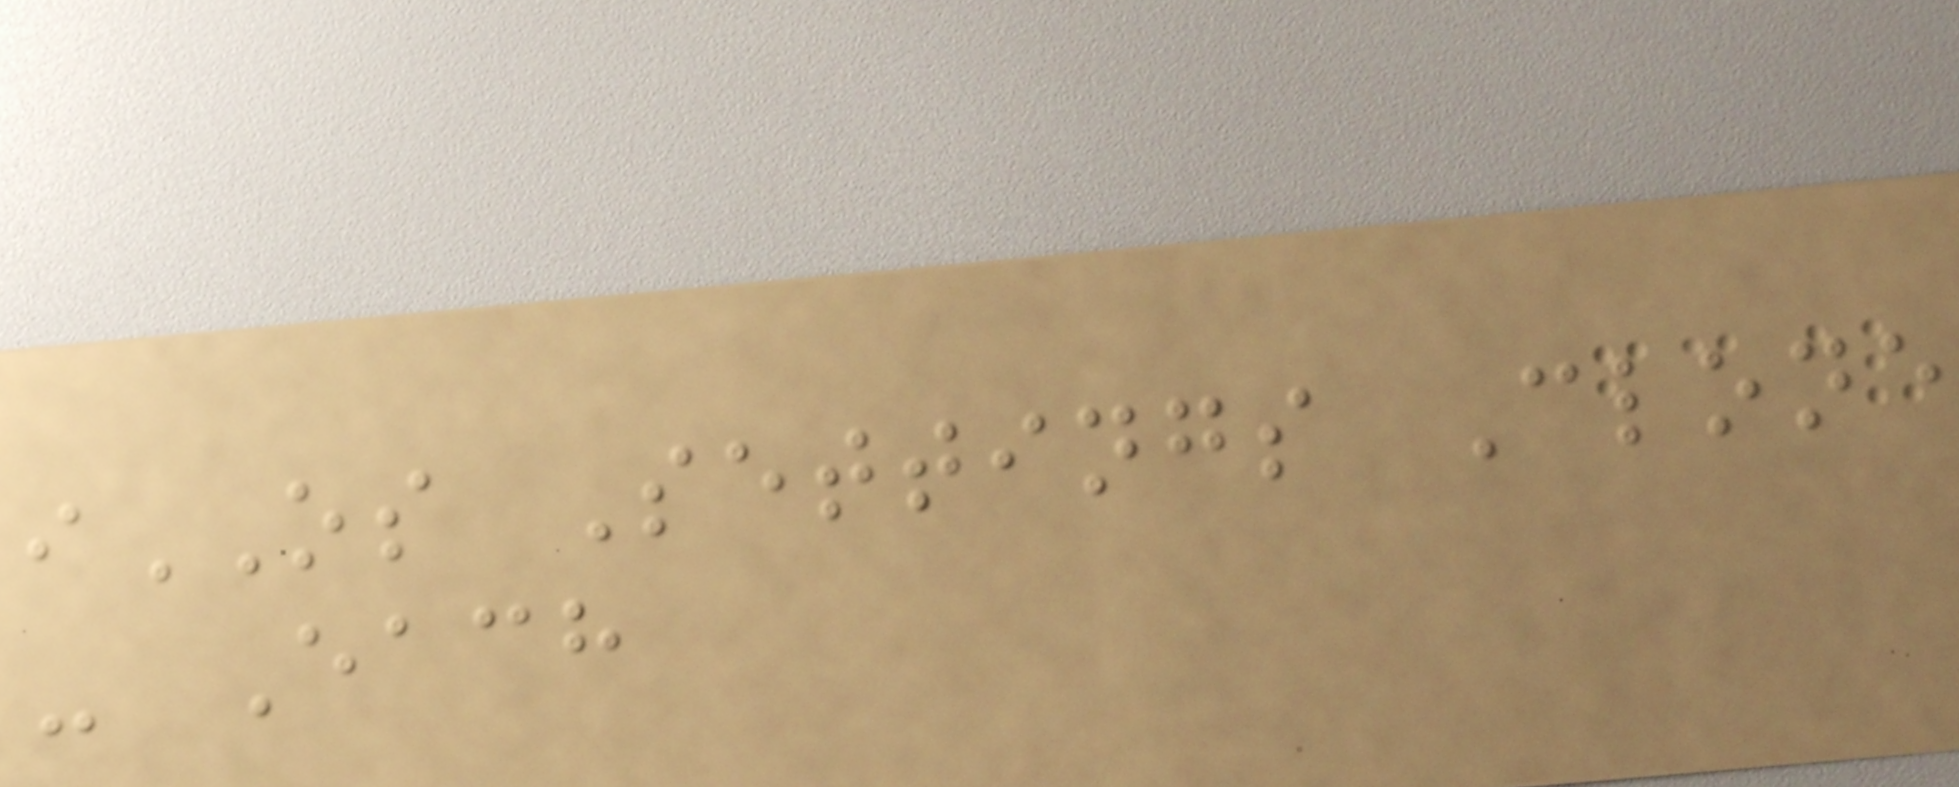iOS Settings Clone
- Each
